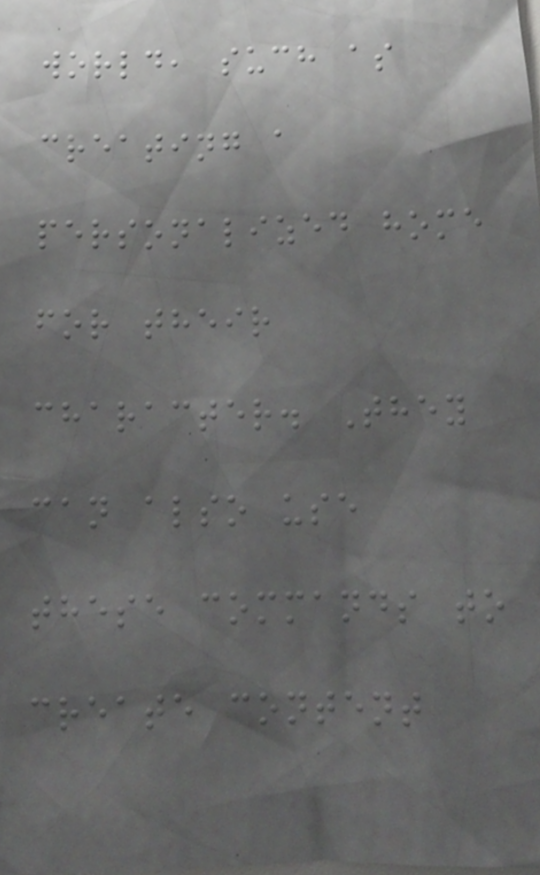world, such as
creating a
personalized home
for their
character. They
can also use
these commands to
create content
